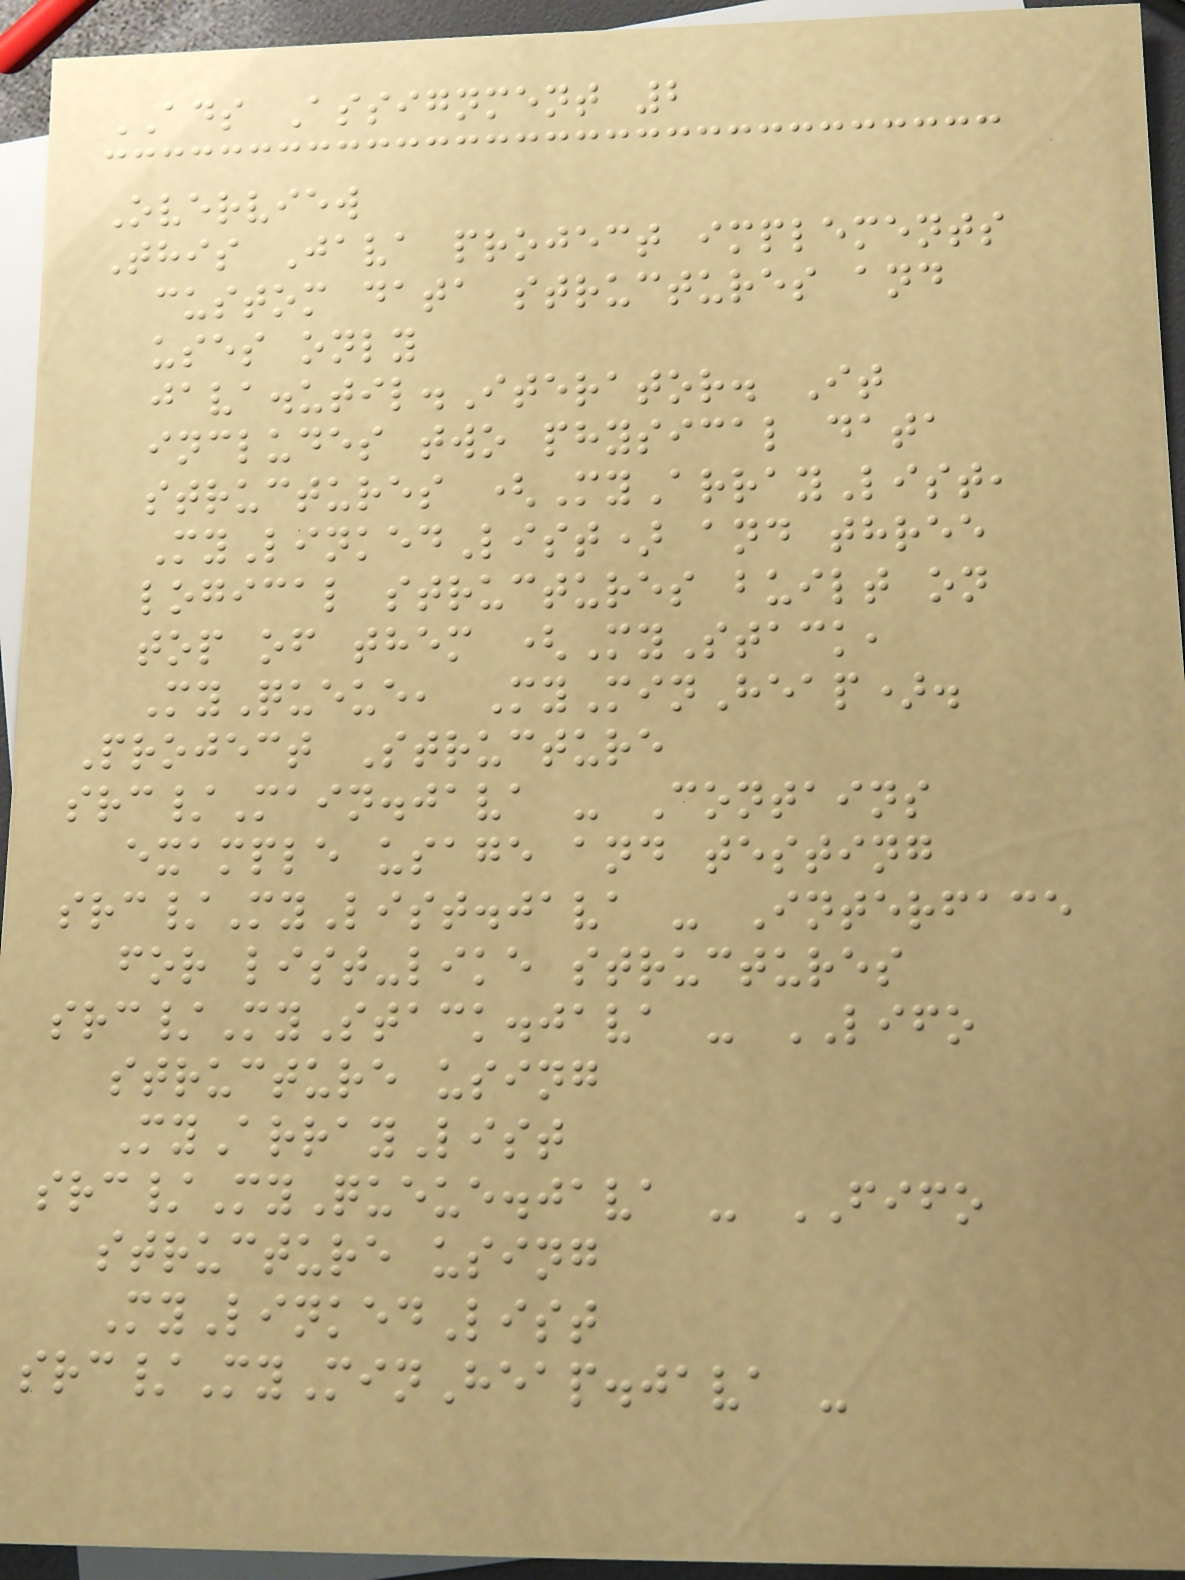ADS Assignment 2
Overview
This Java project implements
custom data structures and
uses only
java.util.Iterator. It
includes two physical data
structures (MyArrayList,
MyLinkedList) and three
logical structures built on
top of them (MyStack,
MyQueue, MyMinHeap).
Project Structure
src/Main.java - Contains
example usage and testing
src/MyList.java - Interface
for list-like structures
src/MyStack.java - LIFO
structure using
MyArrayList
src/MyQueue.java - FIFO
structure using
MyLinkedList
src/MyMinHeap.java -
